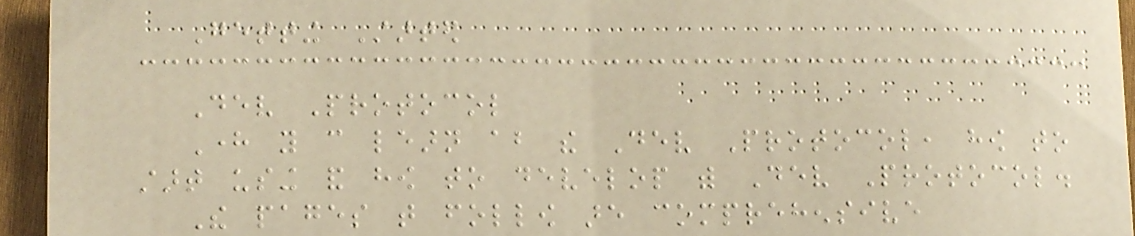Getting Started
Dev Protocol
Here you can learn about the Dev Protocol, how to
start using and how to develop with Dev Protocol.
The pages that follow are comprehensive
